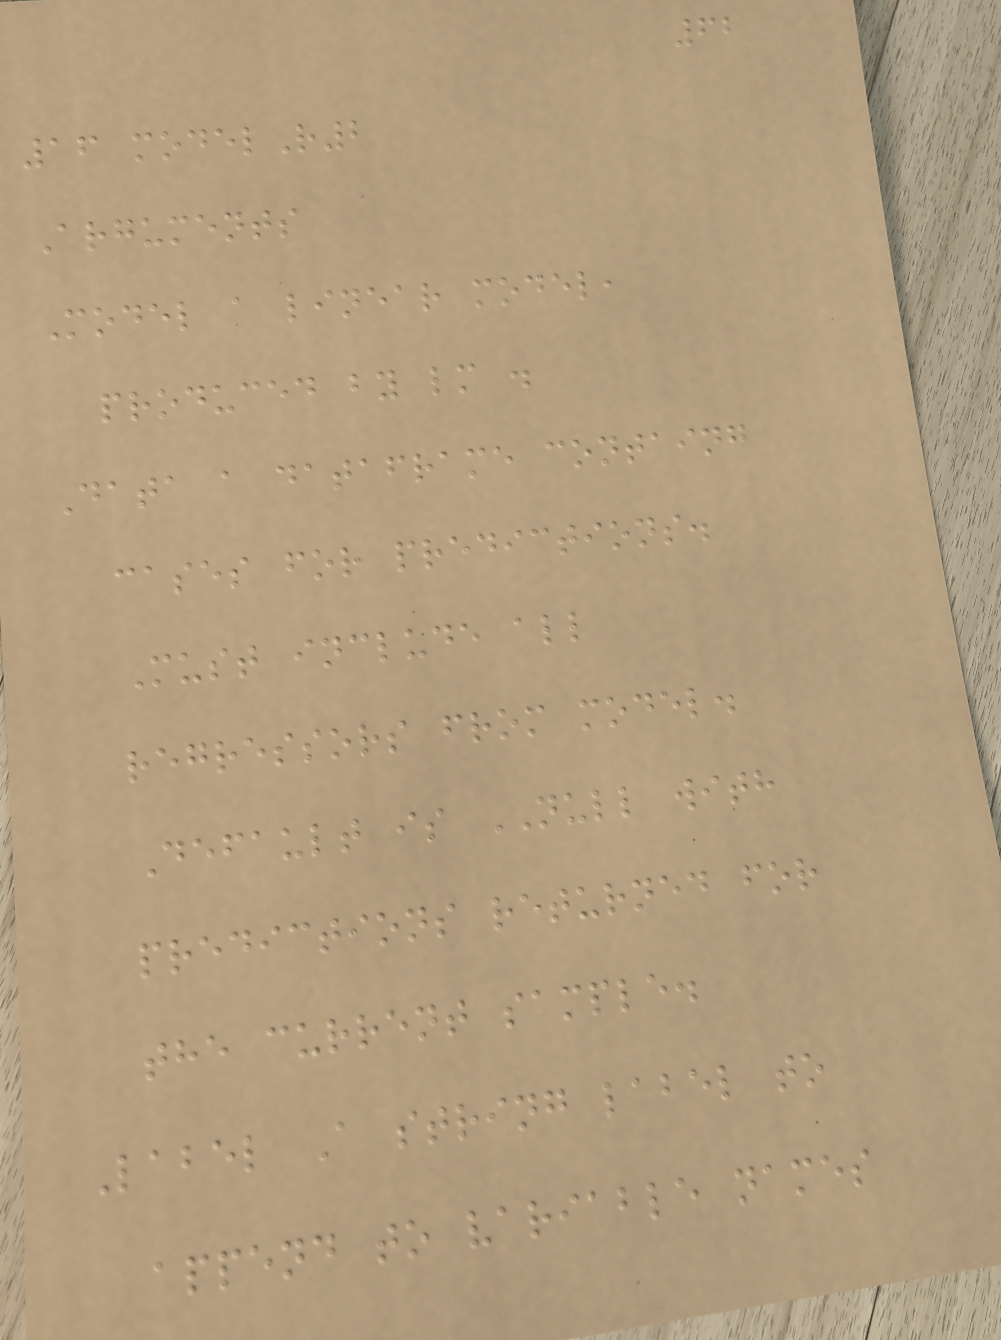62
16 modelR2
Arguments
Model a linear model,
produced by lm .
Data a dataframe containg
cases for predictions.
Must include all
regressors from model.
Default is NULL with
predictions returned for
the current sample.
Label A string label to
append to variable names
